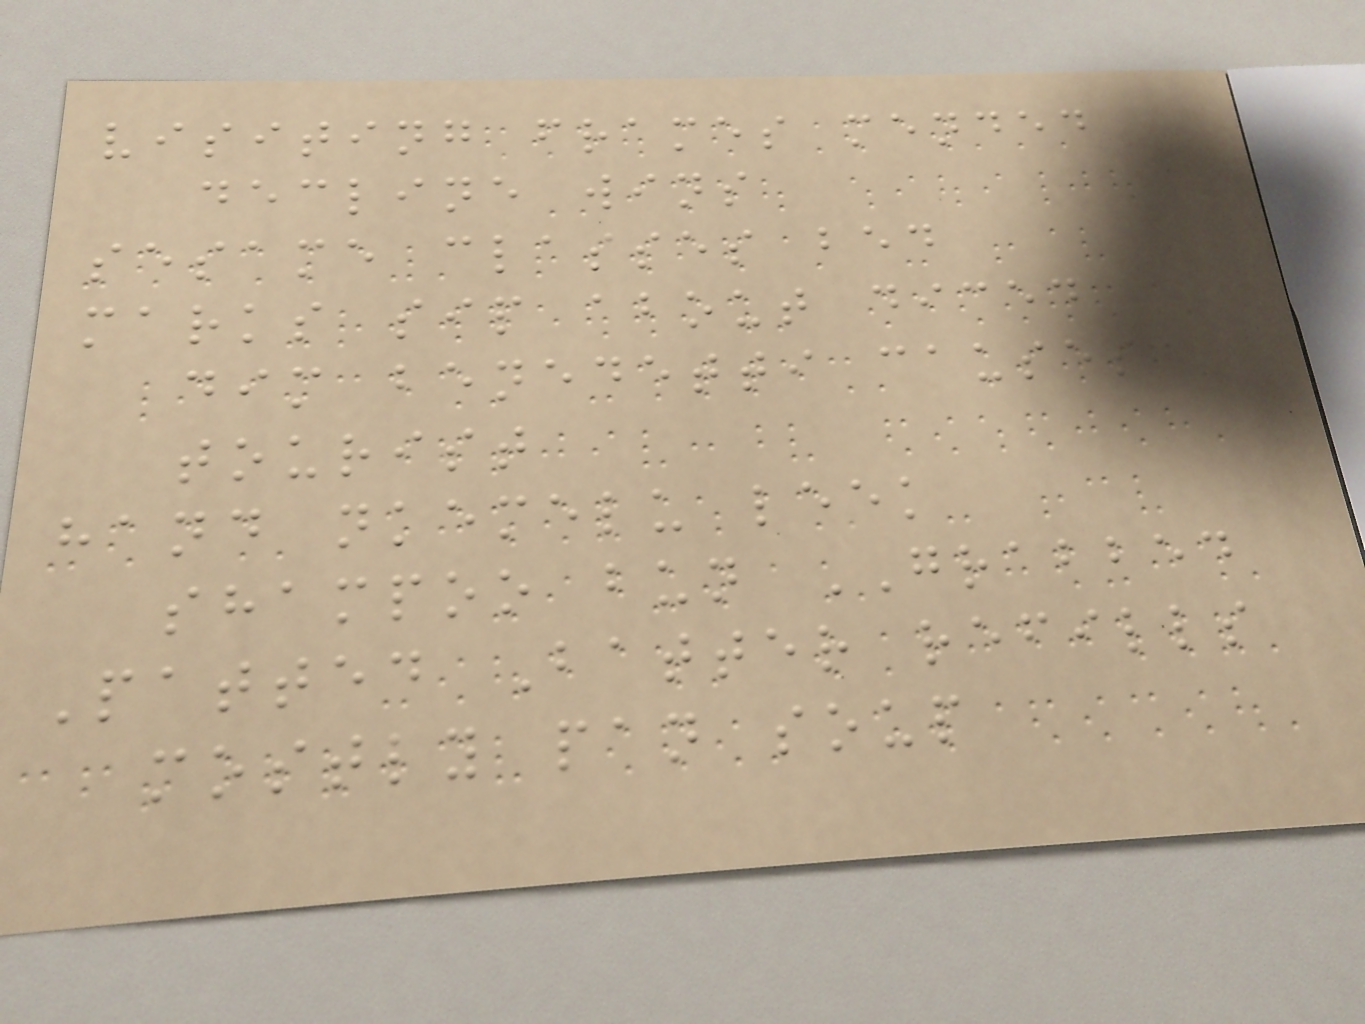visiting frames mended
decline wins
sesame classes bed
marks sip about diced
dim benedetti causes
tourist
hand nkemelu leek
shampoo bun GRABBED
Patted Batter refills
mostly pan soup
